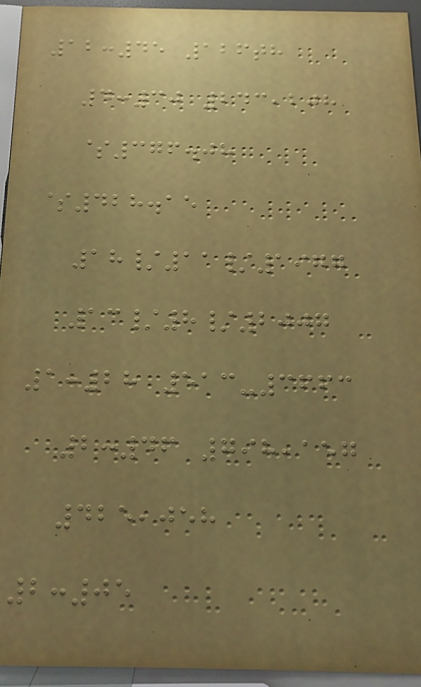12:45 126th
4:30 243,208
$376.08
$428.15
18/11/1977
13/8/2007
1:28 513-3663
2:46 798,157
425,058
2:05
